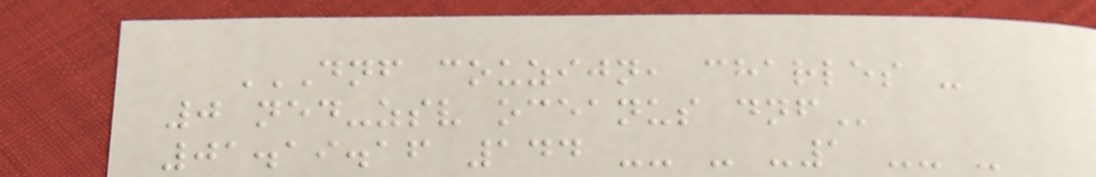DNF COUZIJN, CHARLES -
0 NED-ZSV OCEANUS DNF
01.19.16 144 -- - -1 -- -
